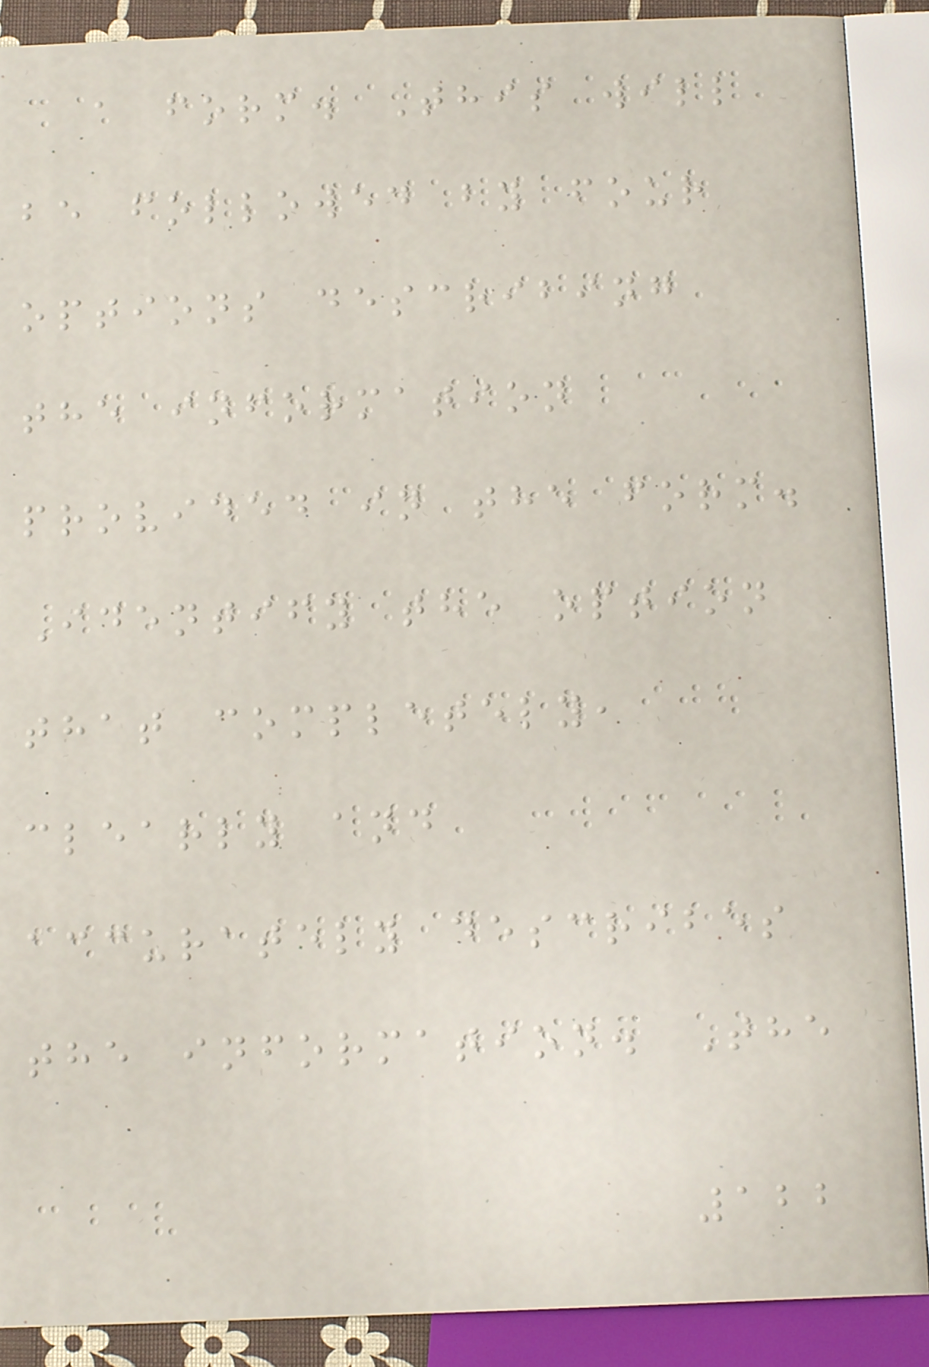a form. This will
be followed by four
options describing
the information
provided in the form.
Identify the option
that completely,
clearly and
accurately describes
the information. The
122
